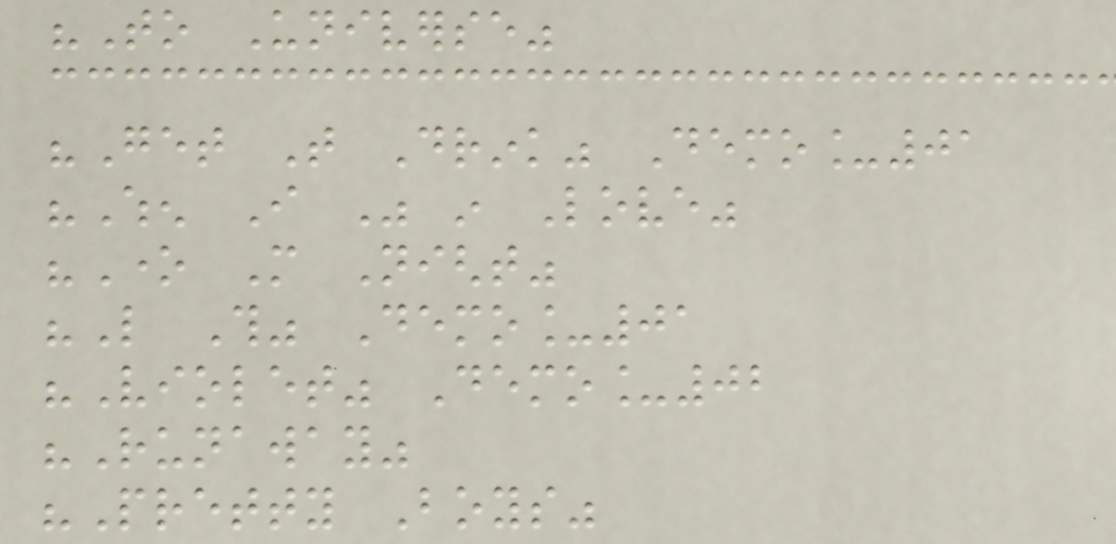"To Universe"
"Get That Drink" Demo_01
"When I Was in Love"
"One More Night"
"Like This" Demo_01
"Violet" Demo_02
"Runaway"
"Pretty Boys"
